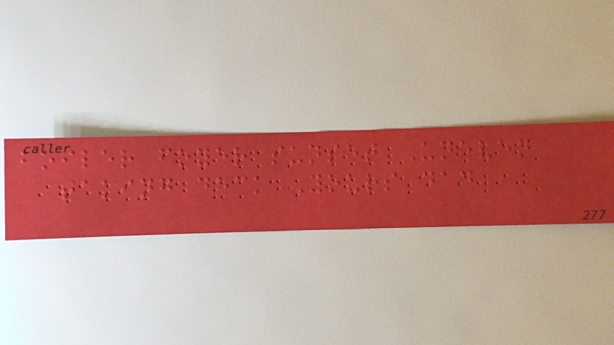boiler foyer sunset Uneven
taking deck Yours dad
